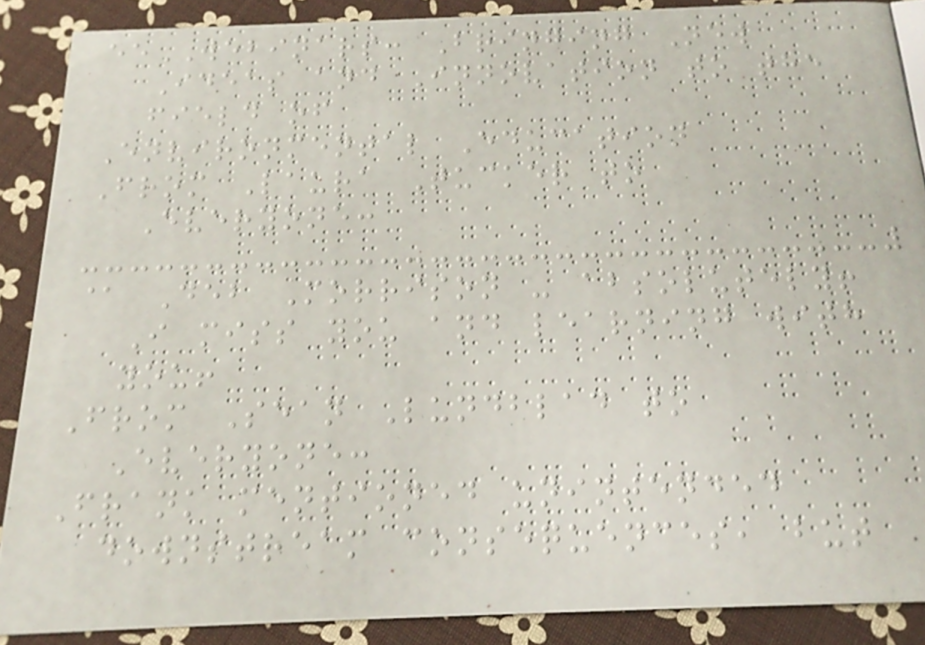eeWEBINARS: Bringing New
Ideas and Innovation to the
field of
Environmental Education
From Laura Tucker to
Everyone:
@ Deb Morrison - absolutely!
I miss you and learning with
you!
From Sean Lundblad to
Everyone:
Frank mentioned unintended
downstream consequences, but
